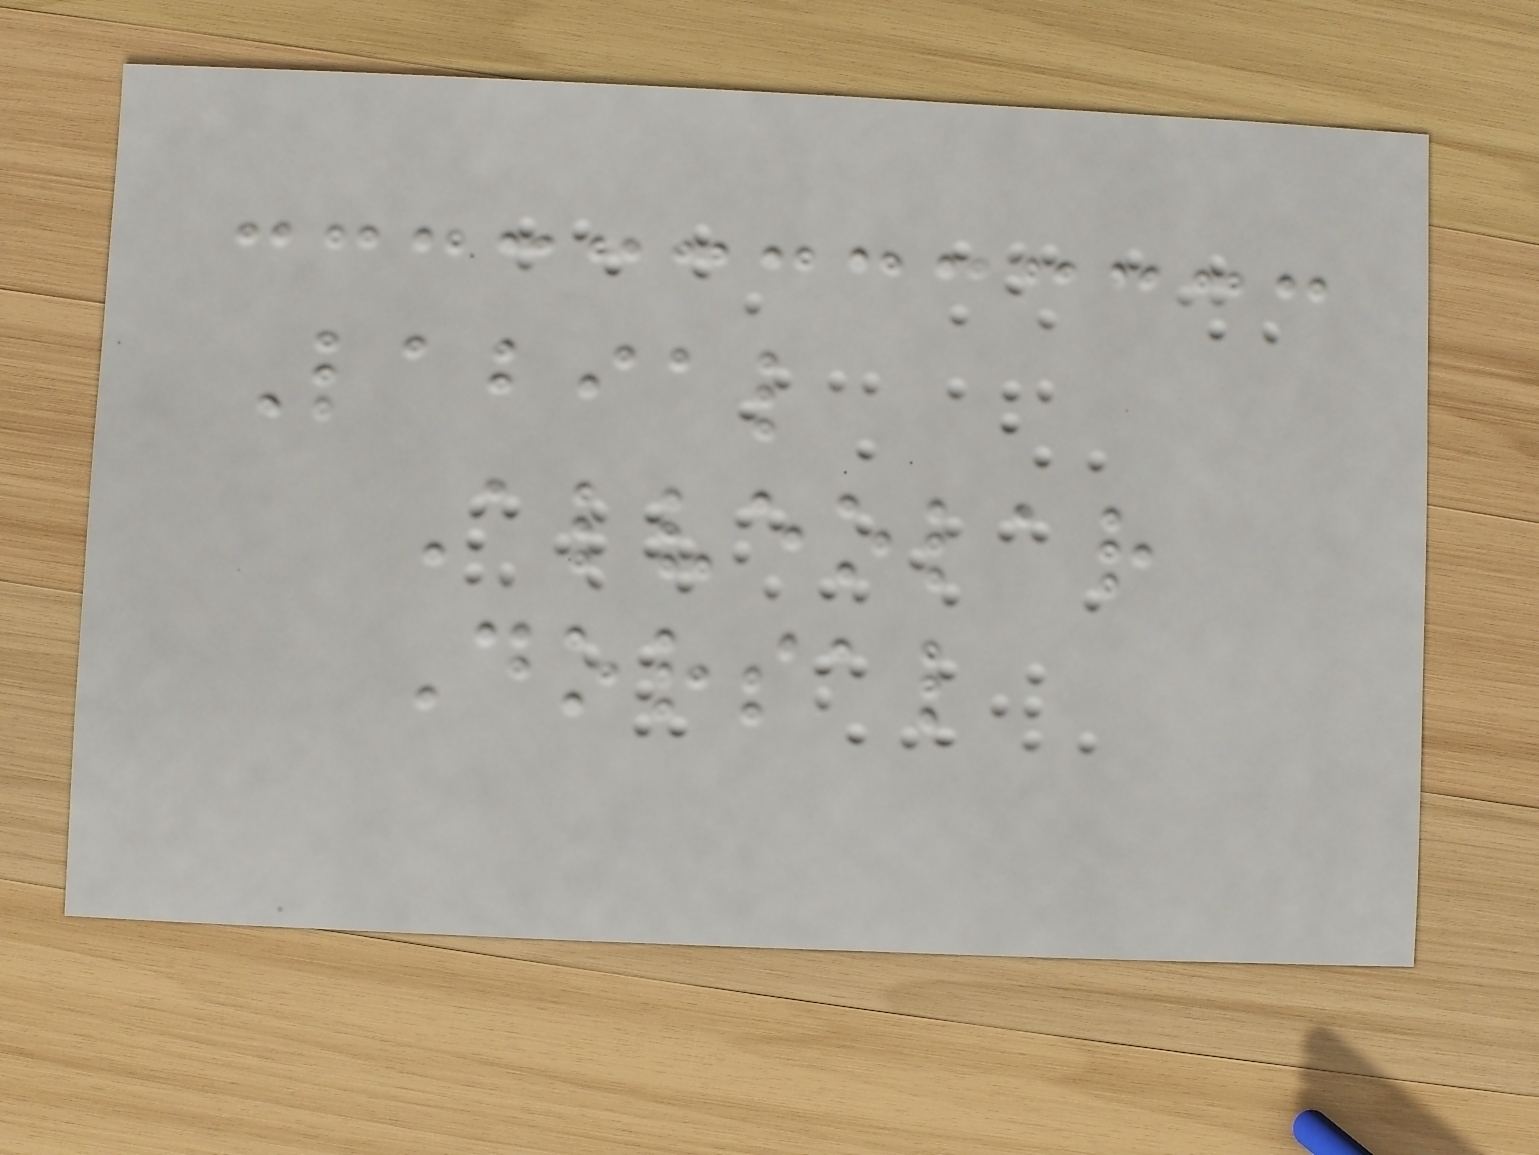Labial
Alveolar
Dorsal
